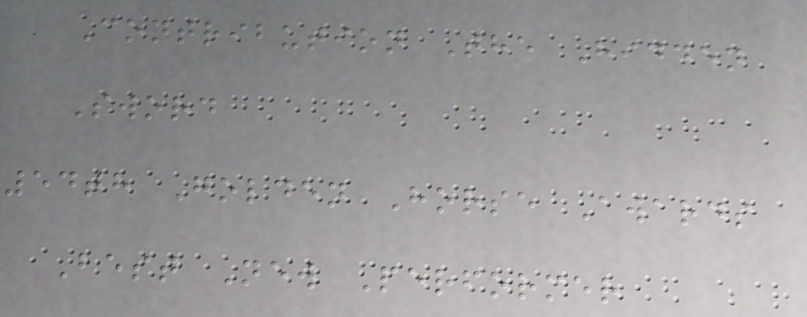Contribution The Hidden
Sword
54th Golden Horse Awards
Best New Performer
